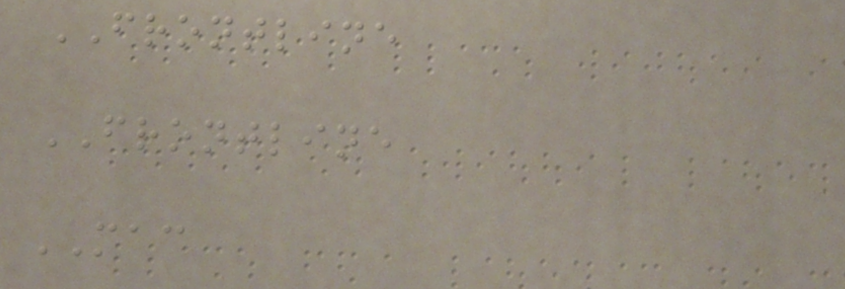FRONTLINE
FRONTLINE
MAC
